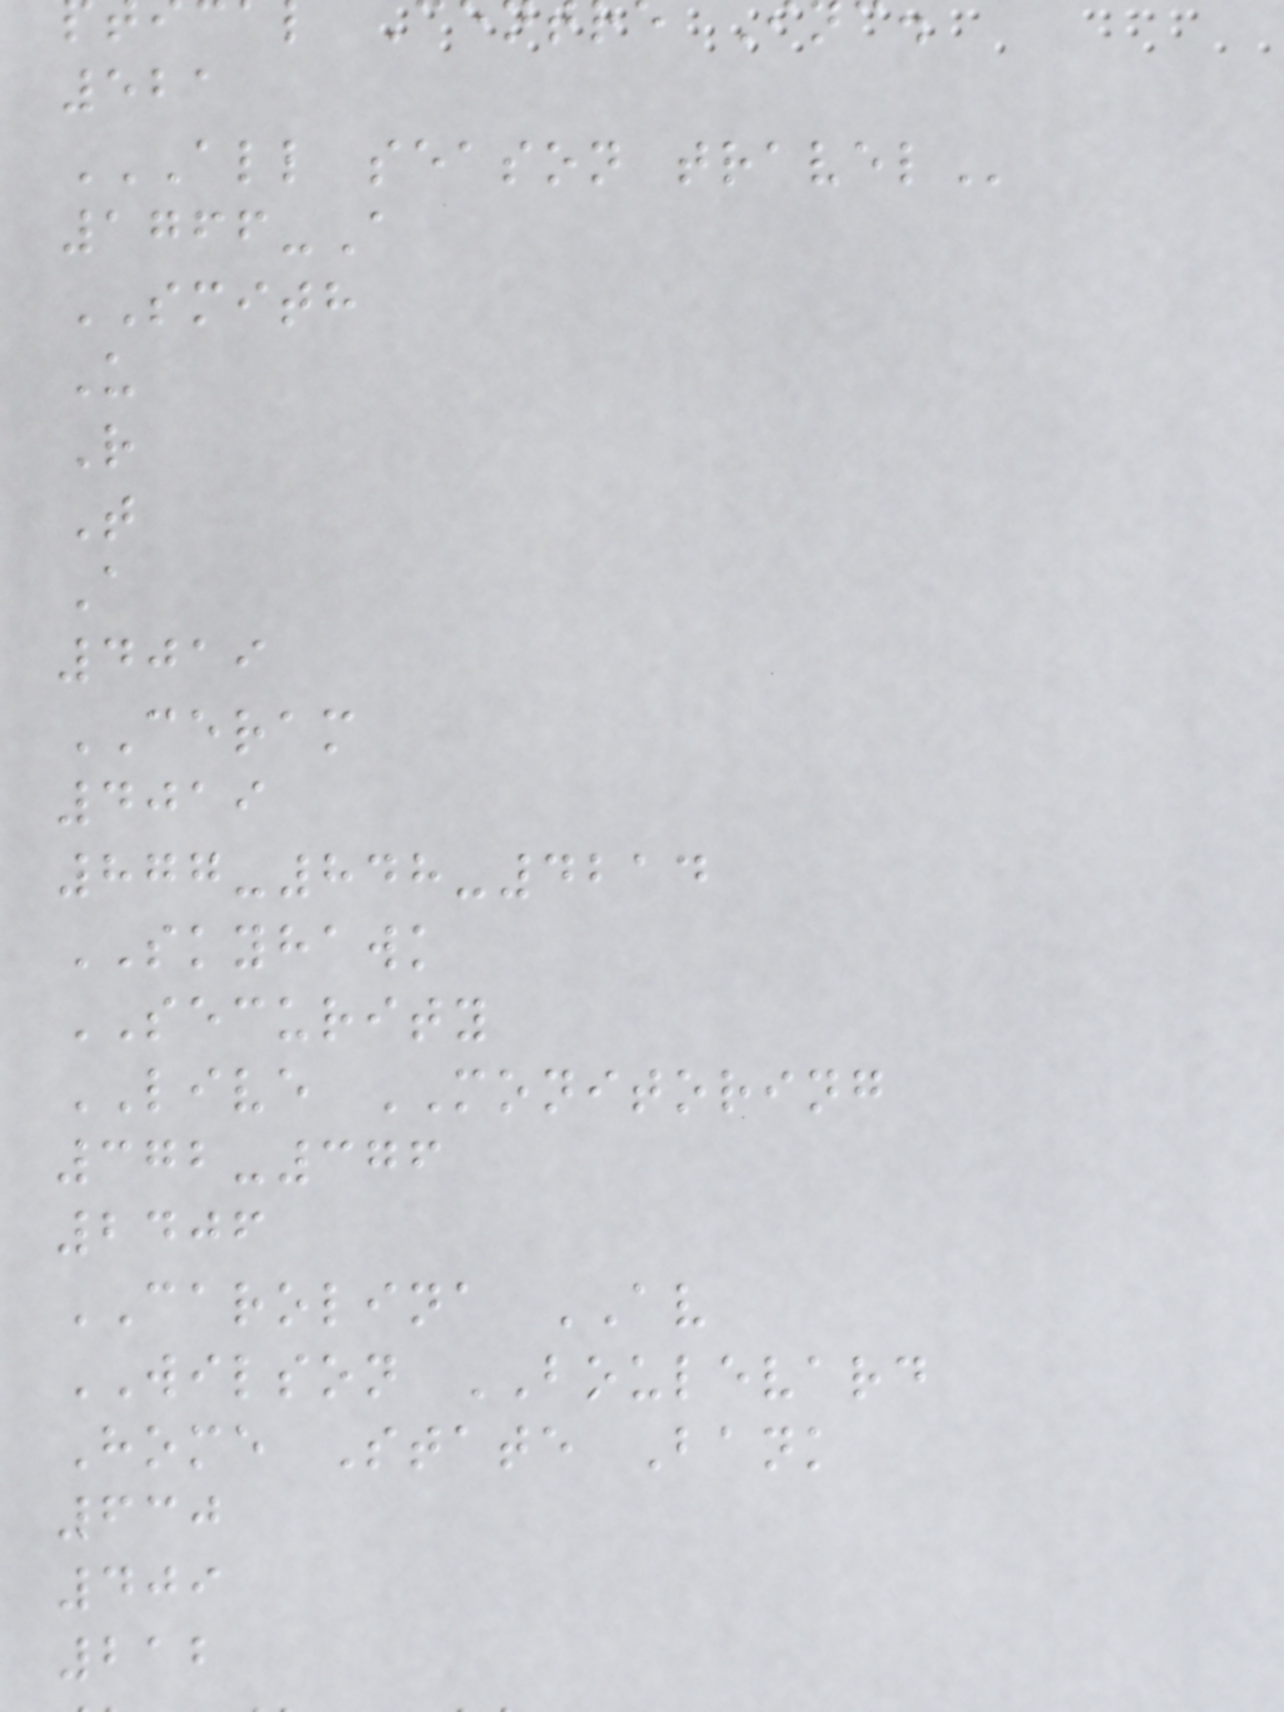521
ALL SEASON TRAVEL
1766-A
SMITH
U
R
T
A
4019
CERAM
4019
877-848-4214
SKYHAWK
SECURITY
LIVE MONITORING
372-376
2406
CAROLINA AV
WILSON BOULEVARD
Home State Bank
630
409
212
